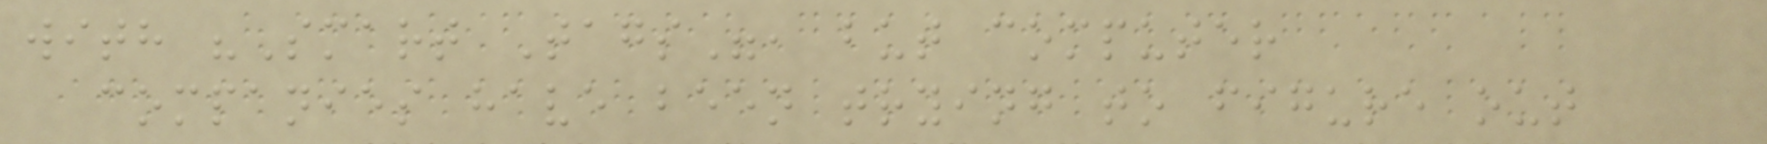with "Smart Tags", but computer
companies have been trying to figure out
